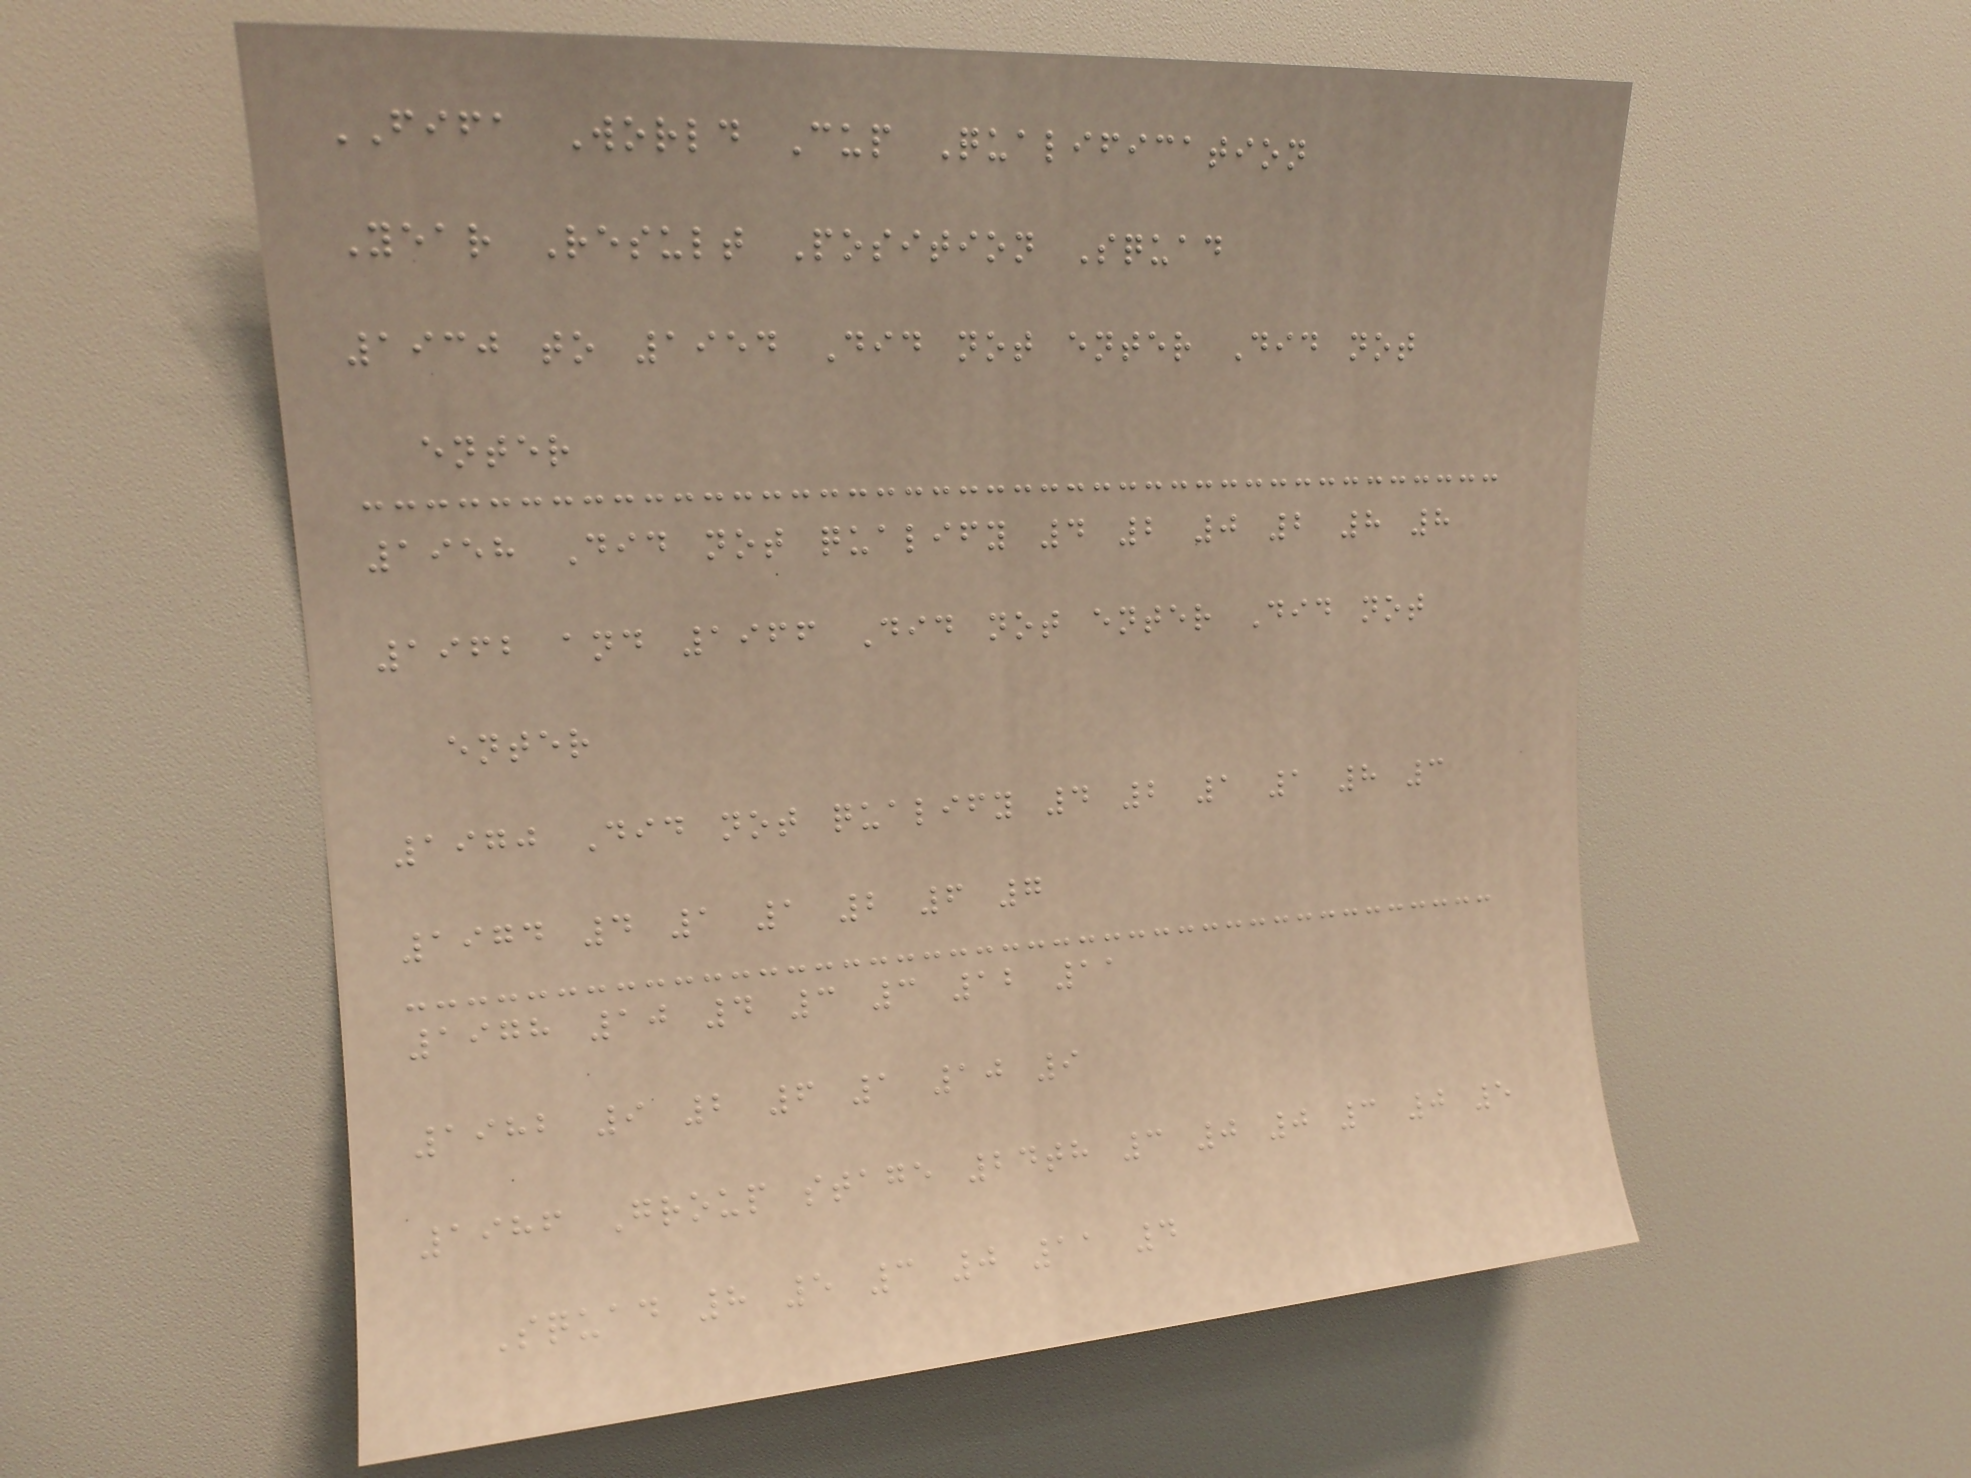FIFA World Cup Qualification
Year Result Position Squad
1930 to 1954 Did not enter Did not
enter
1958 Did not qualify 4 2 0 2 8 8
1962 and 1966 Did not enter Did not
enter
1970 Did not qualify 4 2 1 1 8 3
1974 4 1 1 2 6 7
1978 10 4 3 3 12 11
1982 9 2 6 1 10 9
1986 Group stage 24th 3 0 0 3 0 5
Squad 8 5 3 0 11 4
